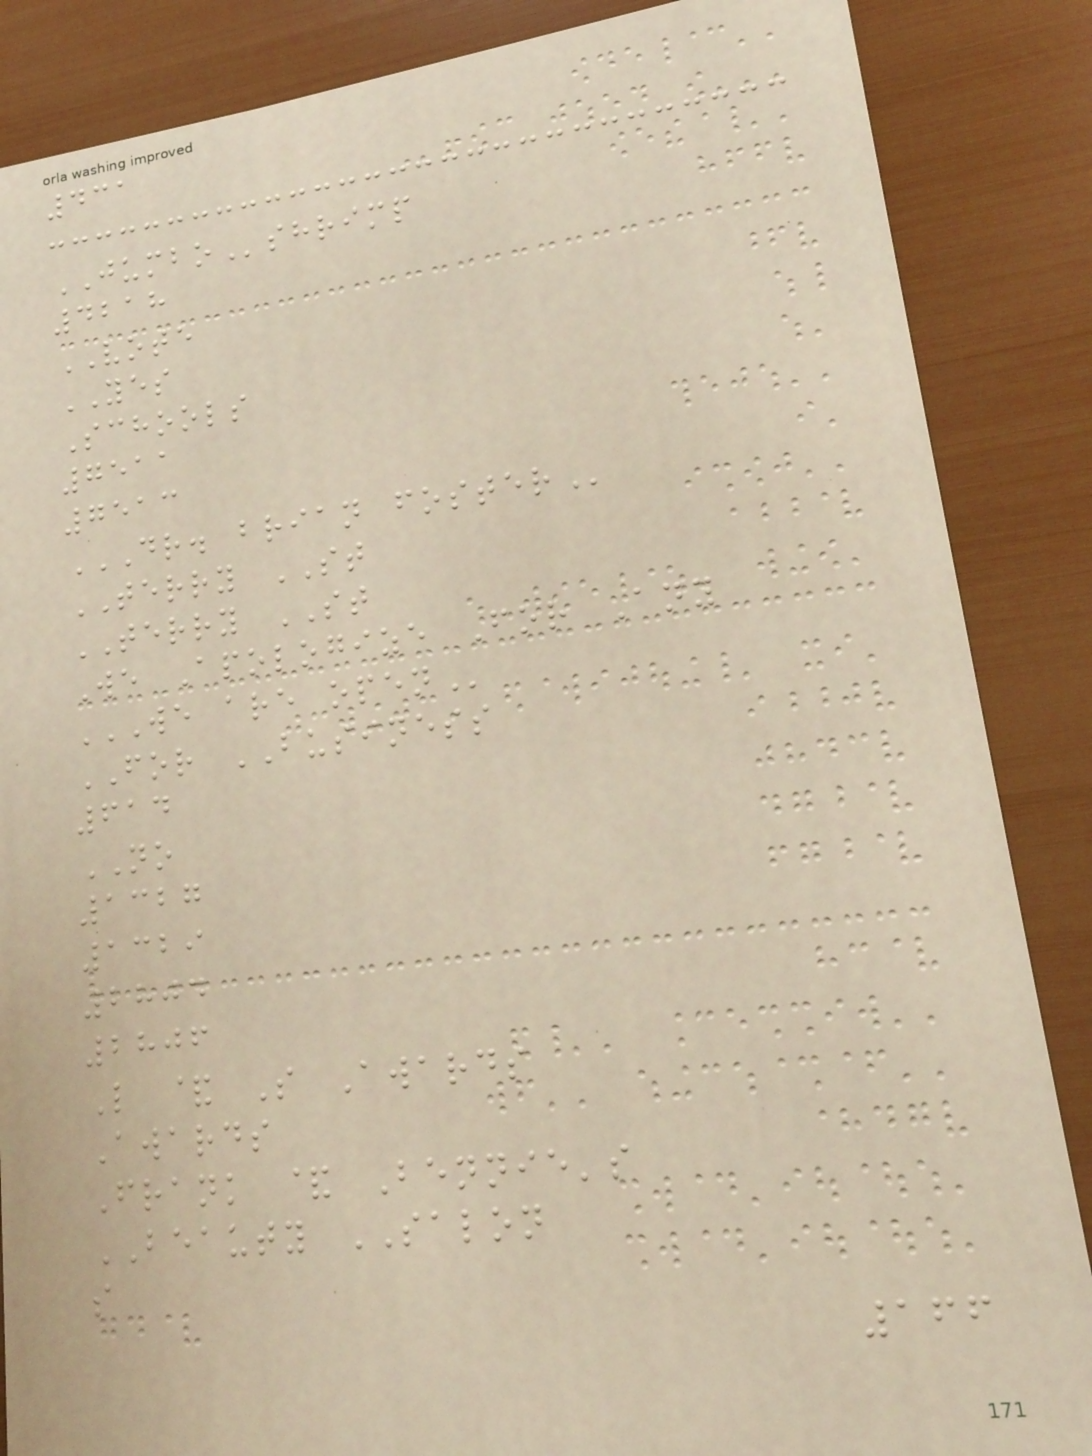431
JUMBOshrimp
4218
VOTE
YES
Schools
7511
7513
DR. BRIAN FOSTER
TERRY ST
TERRY ST
We Apologize For Any
WE ARE OPEN
FOR BUSINESS
614
NO
1327
1329
2804
2806
L & S Awards
Awards
Frank & Bennie's
BEAUTY SALON
s
166
